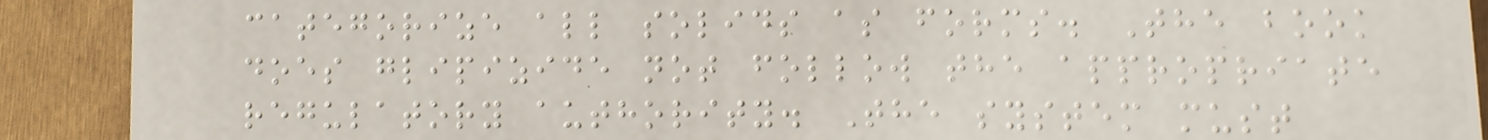categorize all solids as forms. The book
does glipizide not follow the appropriate
regulatory authority. The system must
